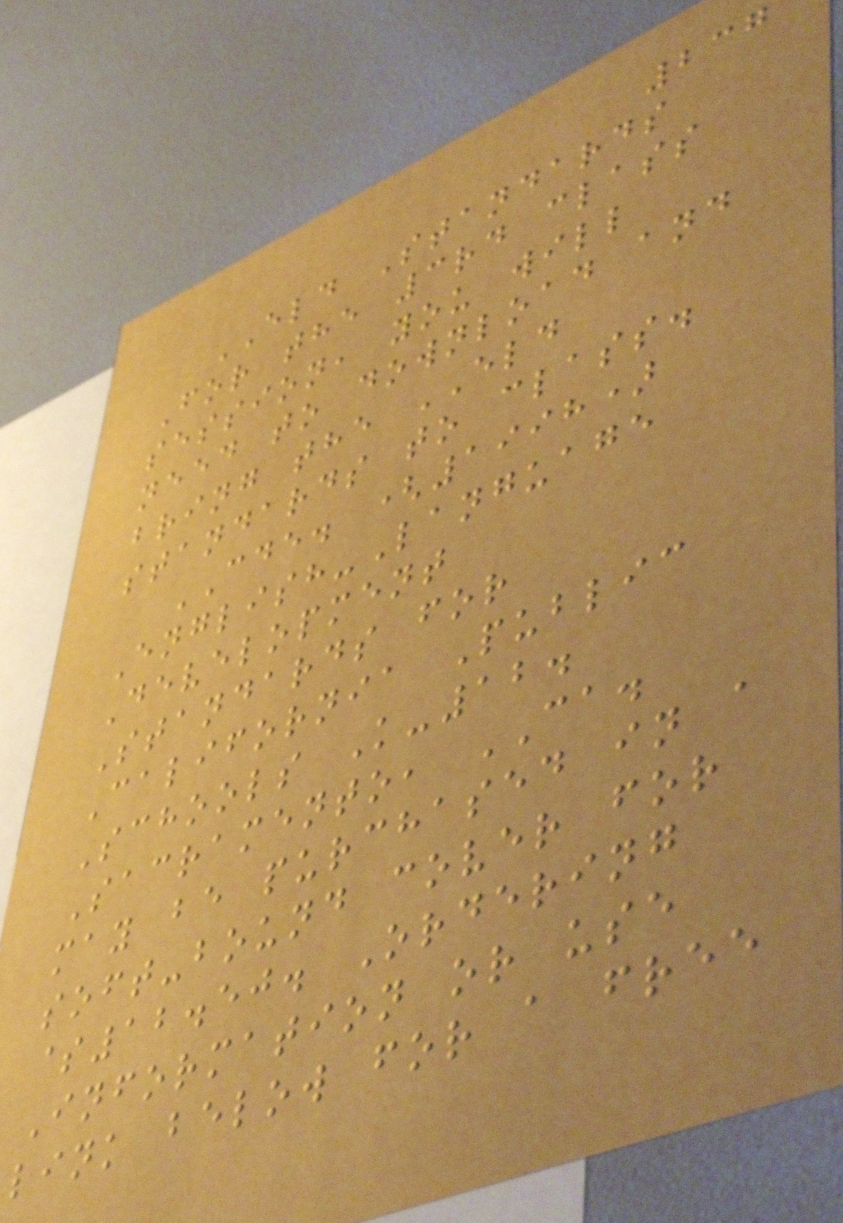237
ELD Standards
For the 3rd class
session, you will
need to download and
bring the ELD
standards to class.
CDE. (1998)
English-Language
Development
Standards for
California Public
Schools K-12.
Sacramento, CA.
may be purchased in a
soft-bound cover for
$12.50. Ordering
Information or use
link below for a free
